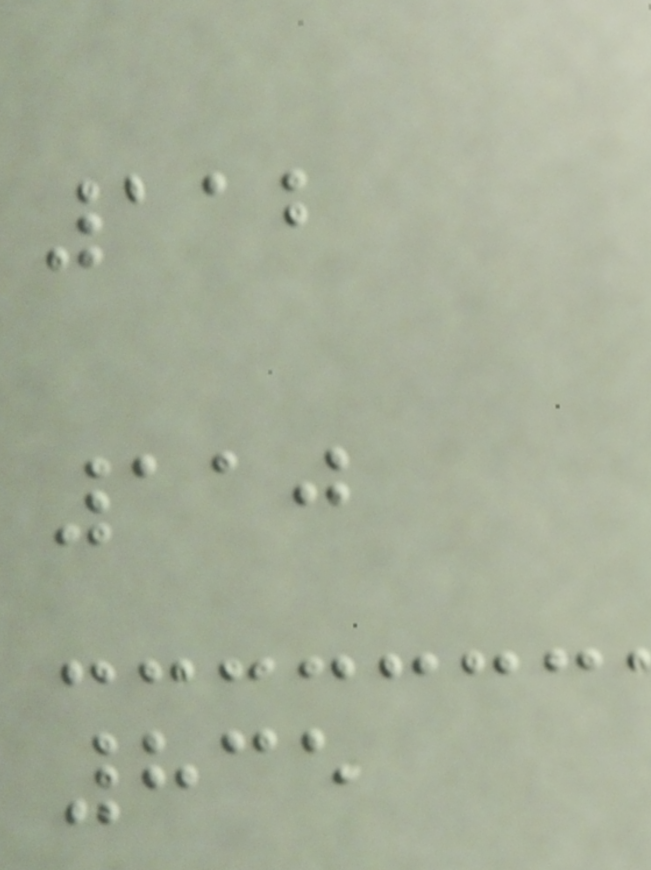112
110
835
